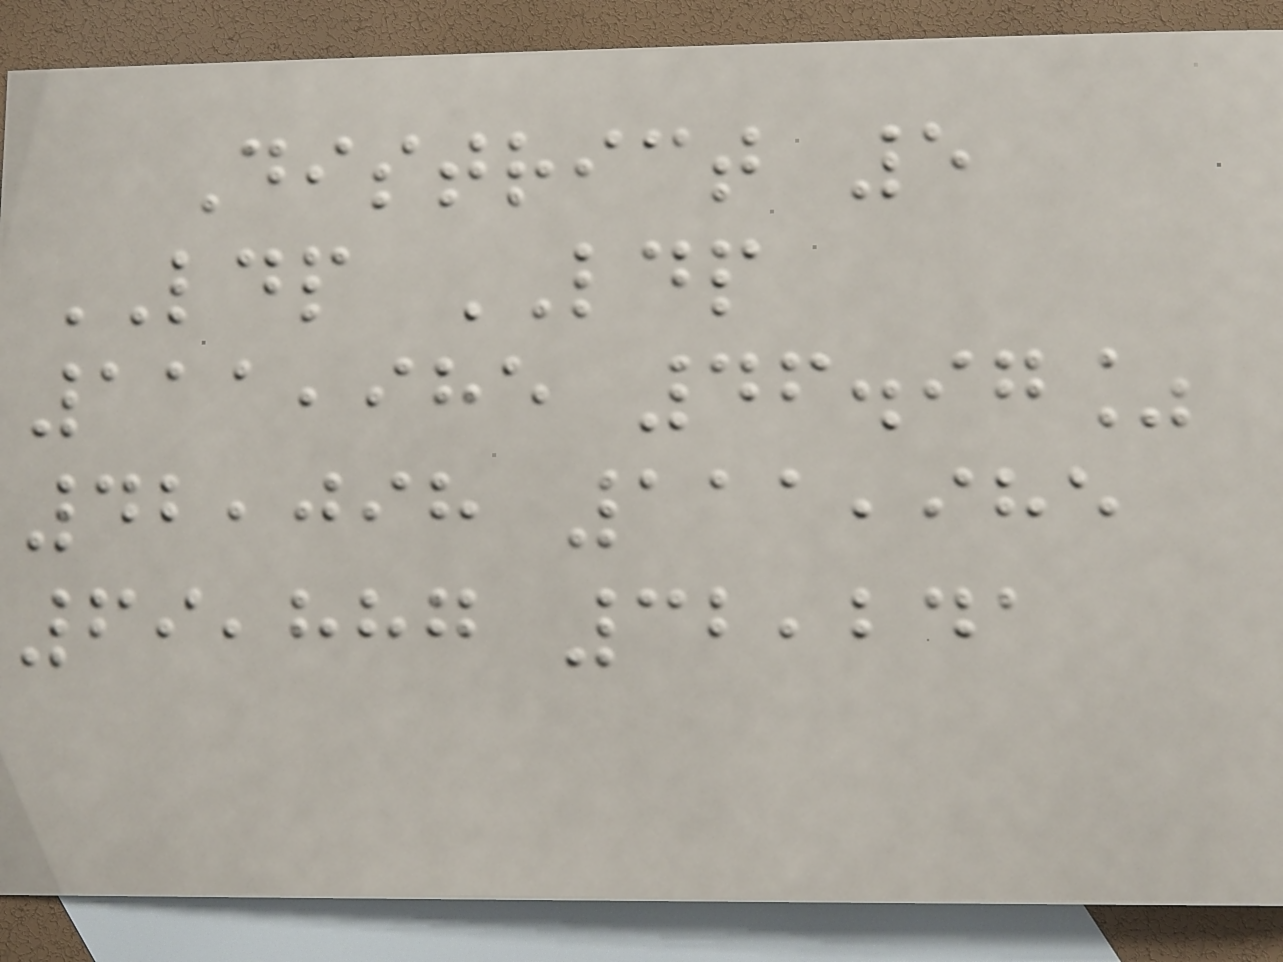District 5
LDP LDP
111,985 46.97%
42,098 111,985
69,887 32,241
